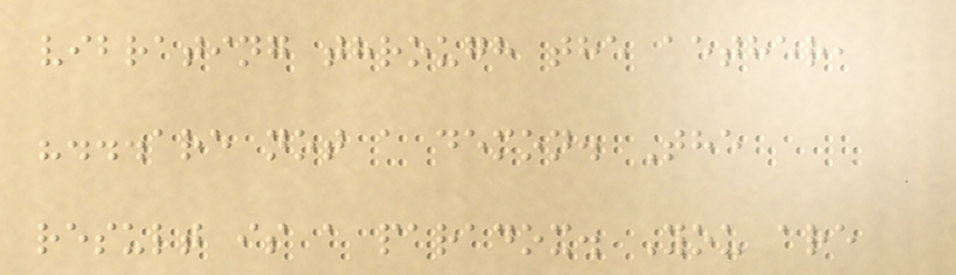vibrating through the aether,
"...are not a demon. The
result is a paradox. You are
